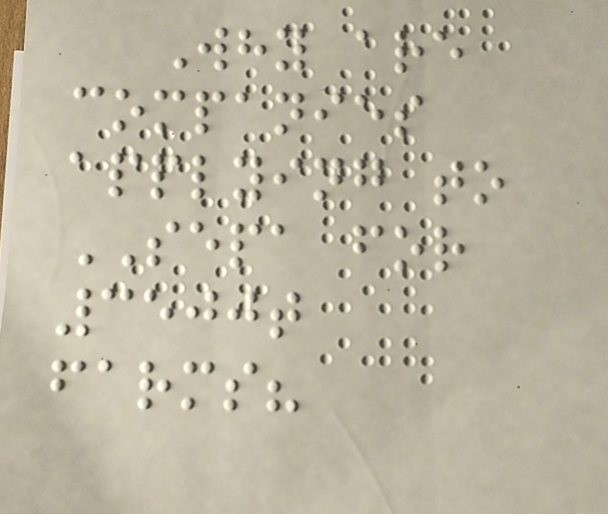Why are
companies
applying to
SEPA for
3500t
farms?
